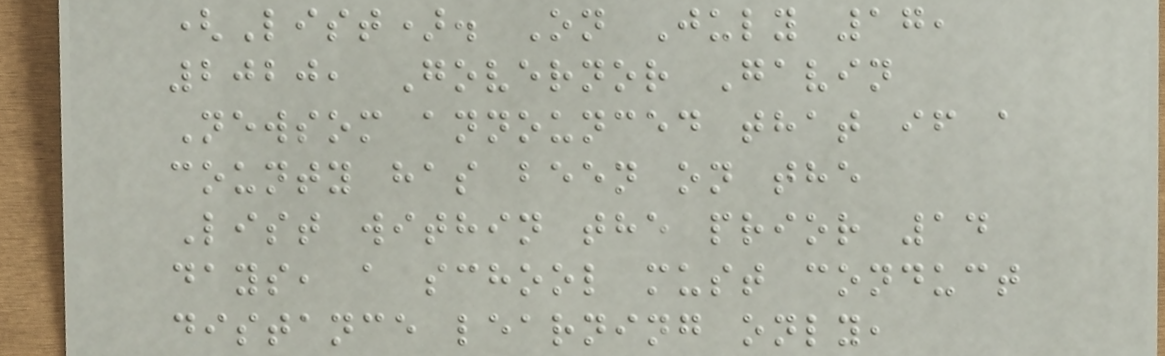(List). On July 17,
2020, Governor Gavin
Newsom announced that if a
county has been on the
List within the prior 14
days, a school must conduct
distance learning only,
